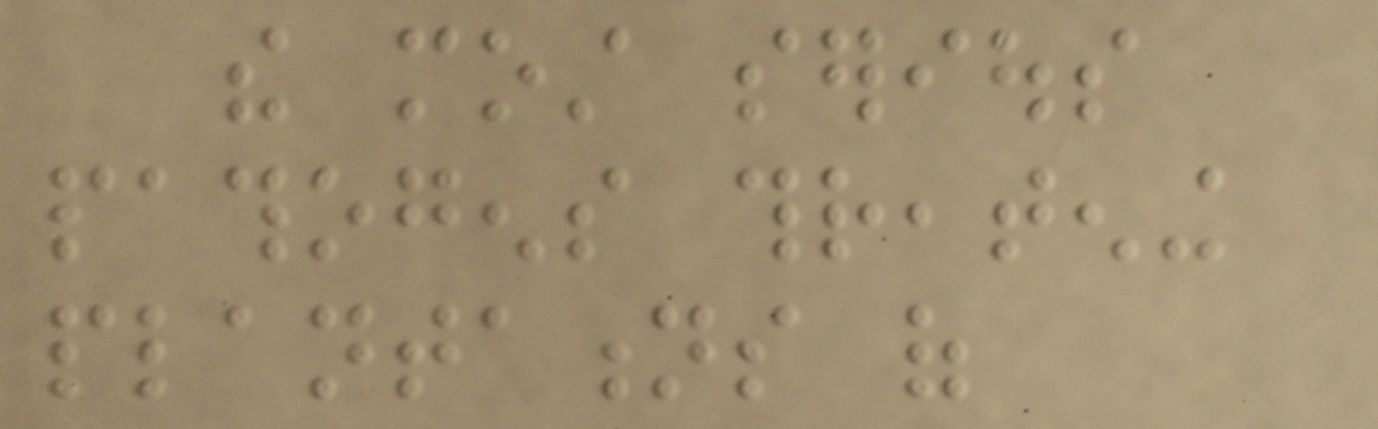the most serious
pathogens threatening
plantations of
